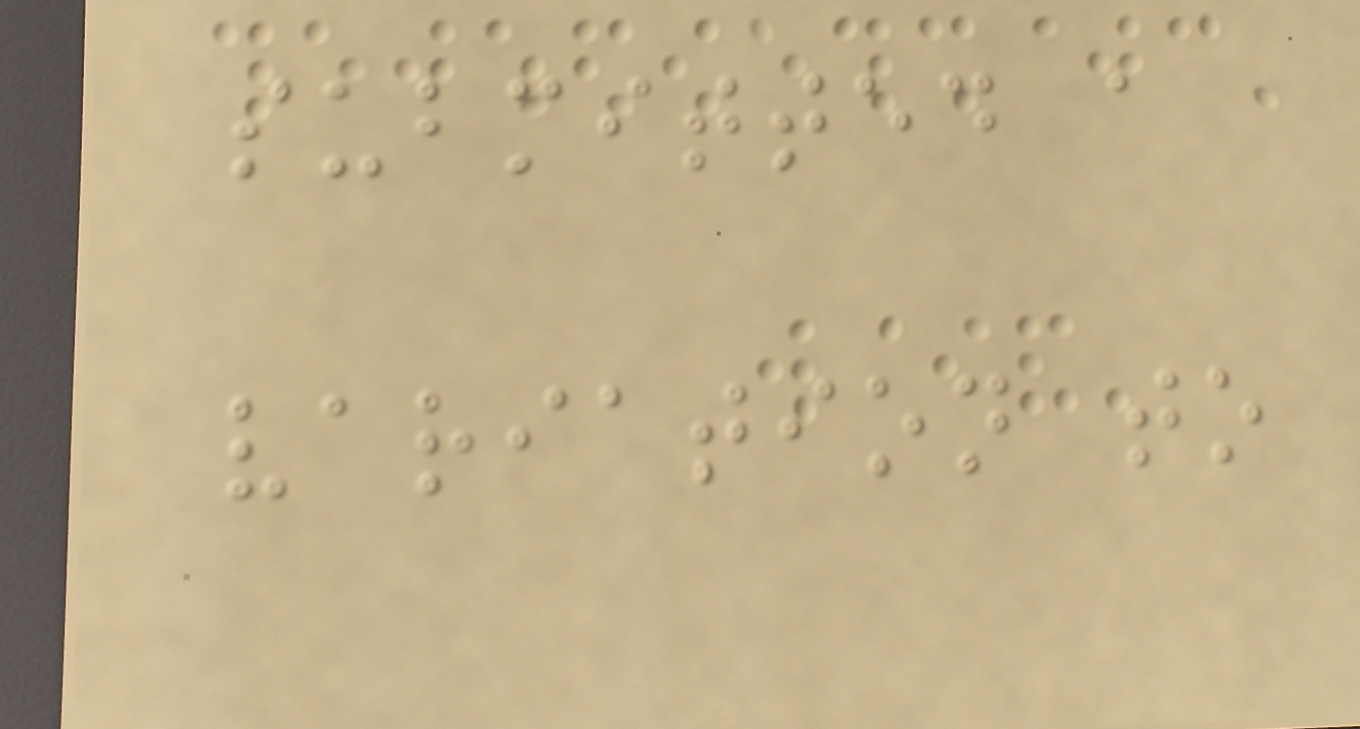submitted a
variation to
